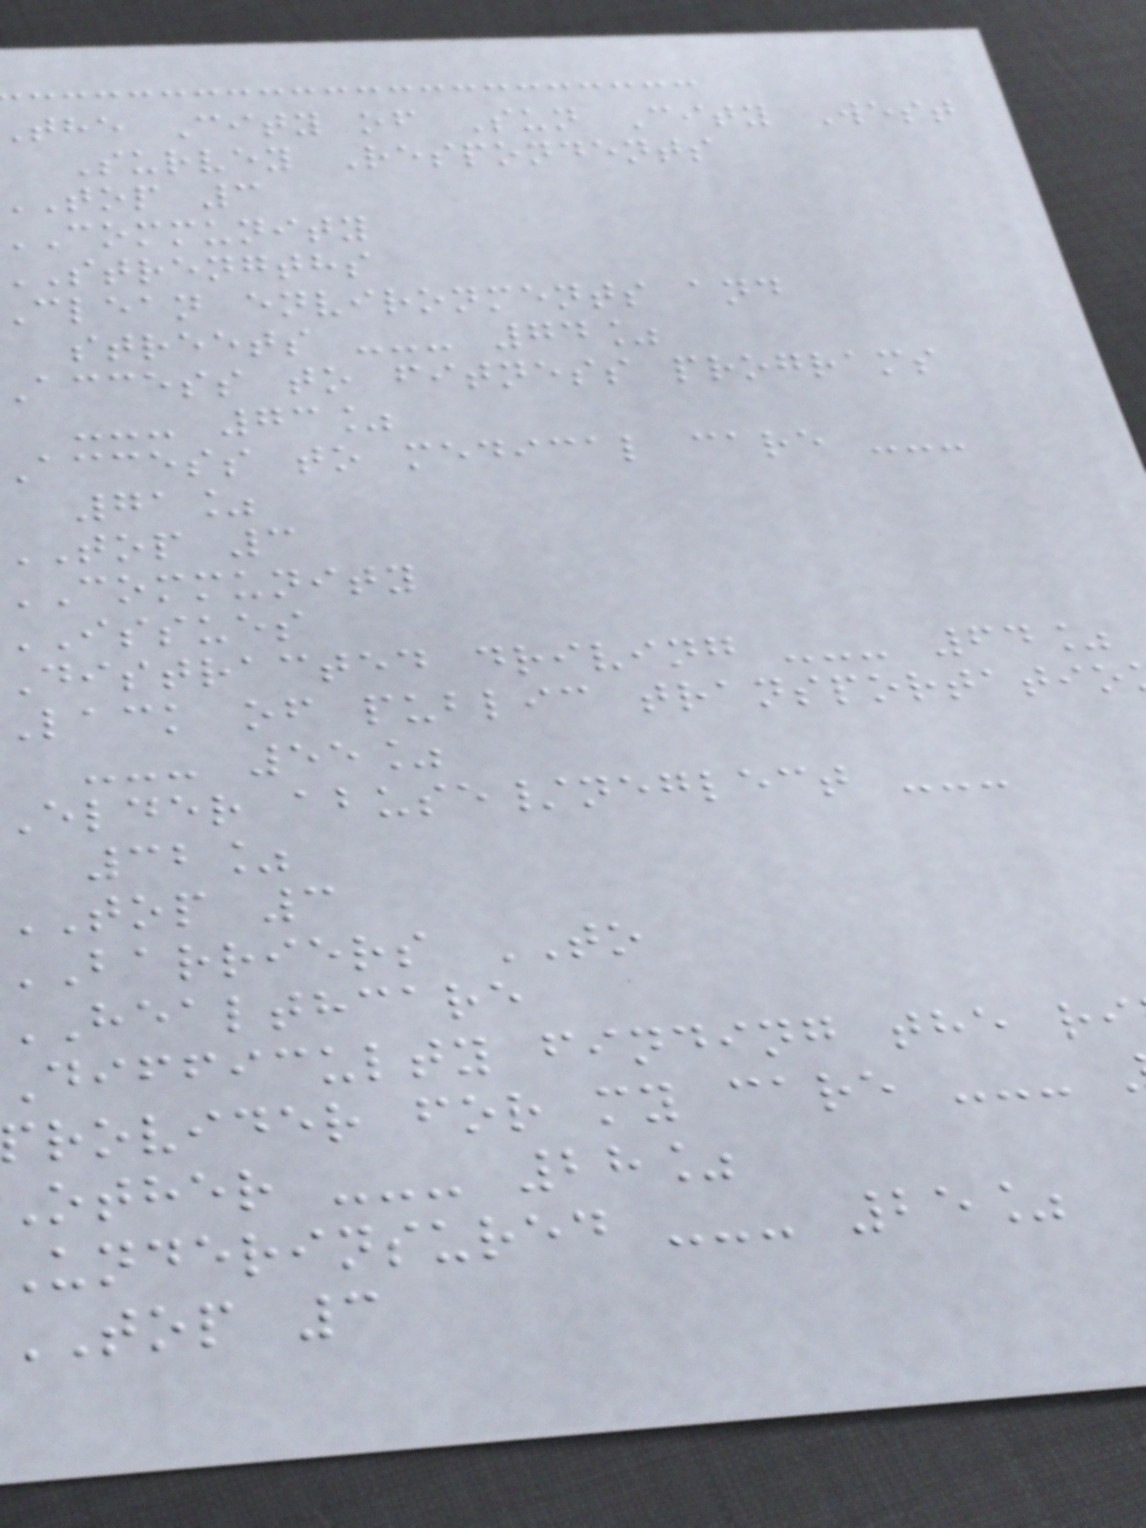the City of Sun City West
Survey Respondents
top 3
community
strengths
clean environments and
streets --- 74%
access to fitness programs
--- 73%
access to medical care ---
71%
top 3
community
issues
distracted driving --- 64%
lack of public transportatio
--- 55%
elder abuse/neglect ---
32%
top 3
barriers TO
healthcare
difficulty finding the ri
rovider for my care ---
other --- 28%
underinsured --- 25%
TOP 3
